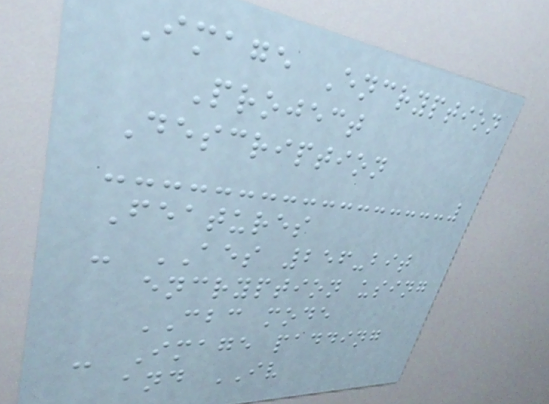Image Encryption
Project
Description
Features
- AES 256-bit
encryption using
CBC mode
- Image padding
and IV
